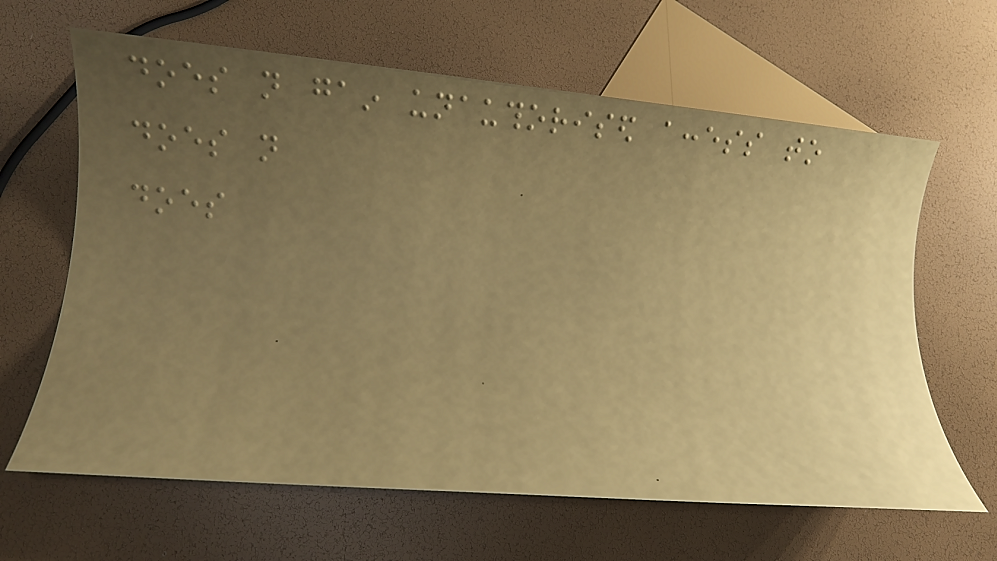does not gain unauthorised access to
does not
does
